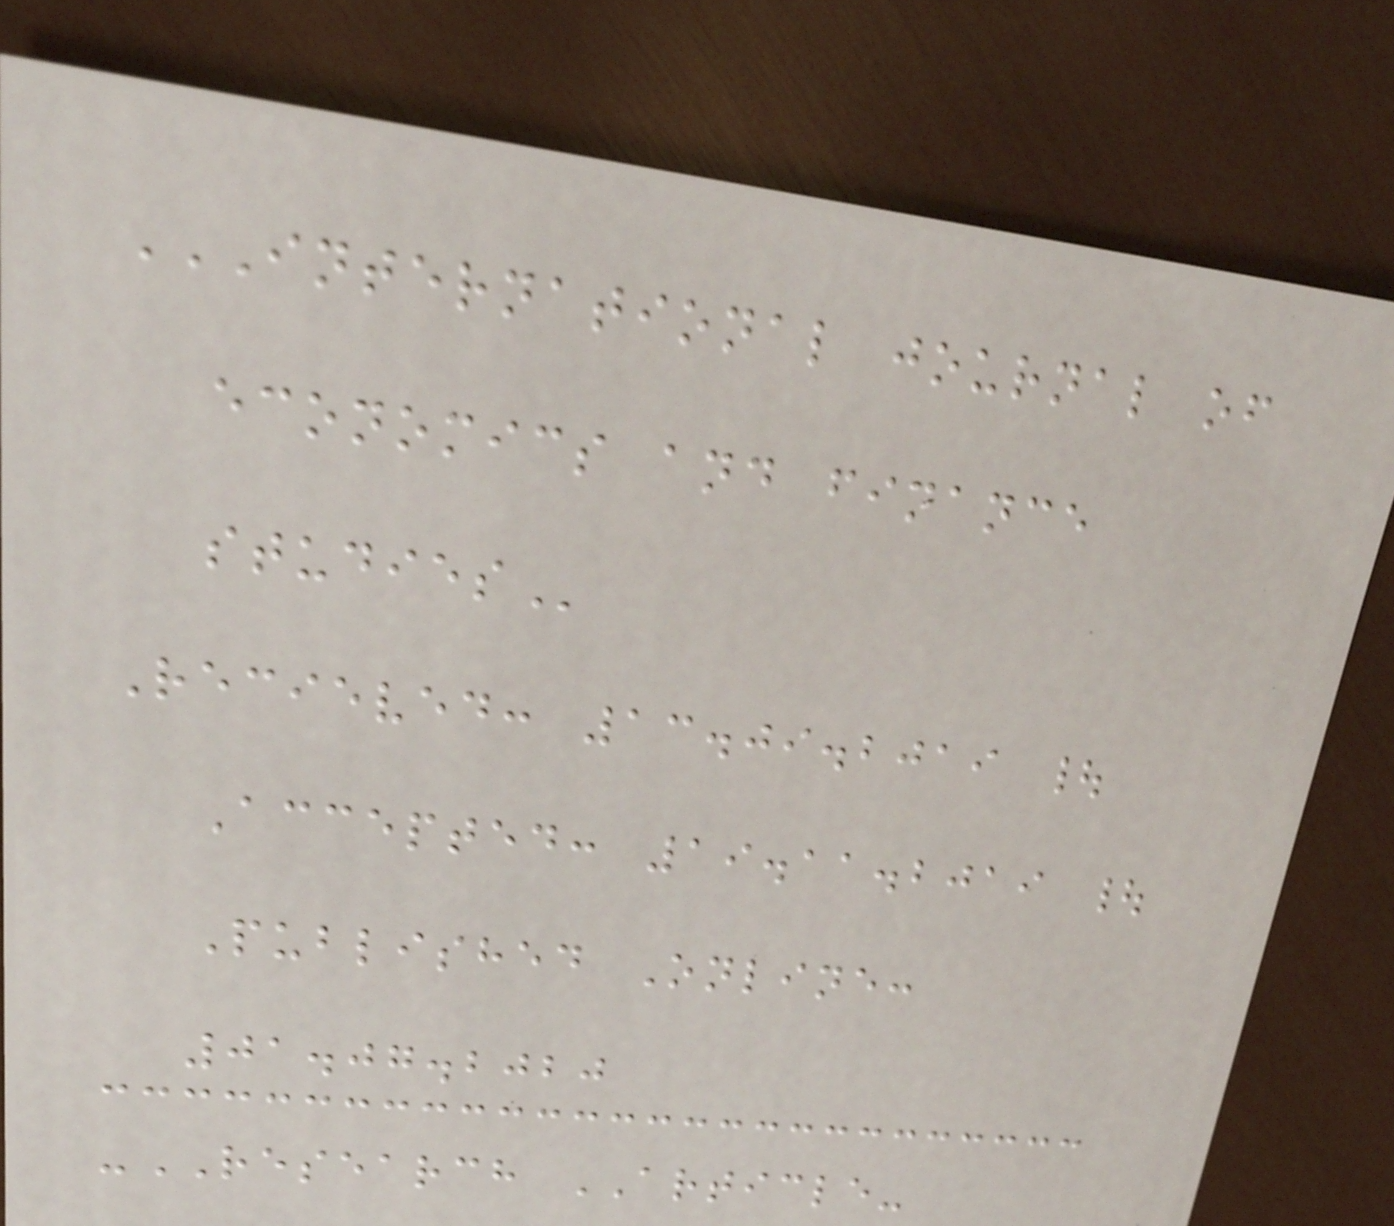INTERNATIONAL JOURNAL OF
ECONOMICS AND FINANCE
STUDIES
Recieved: 13.09.2019 |
Accepted: 19.11.2019 |
Published Online:
01.07.2020
-RESEARCH ARTICLE-
